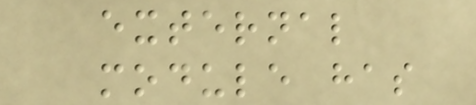external
module has
